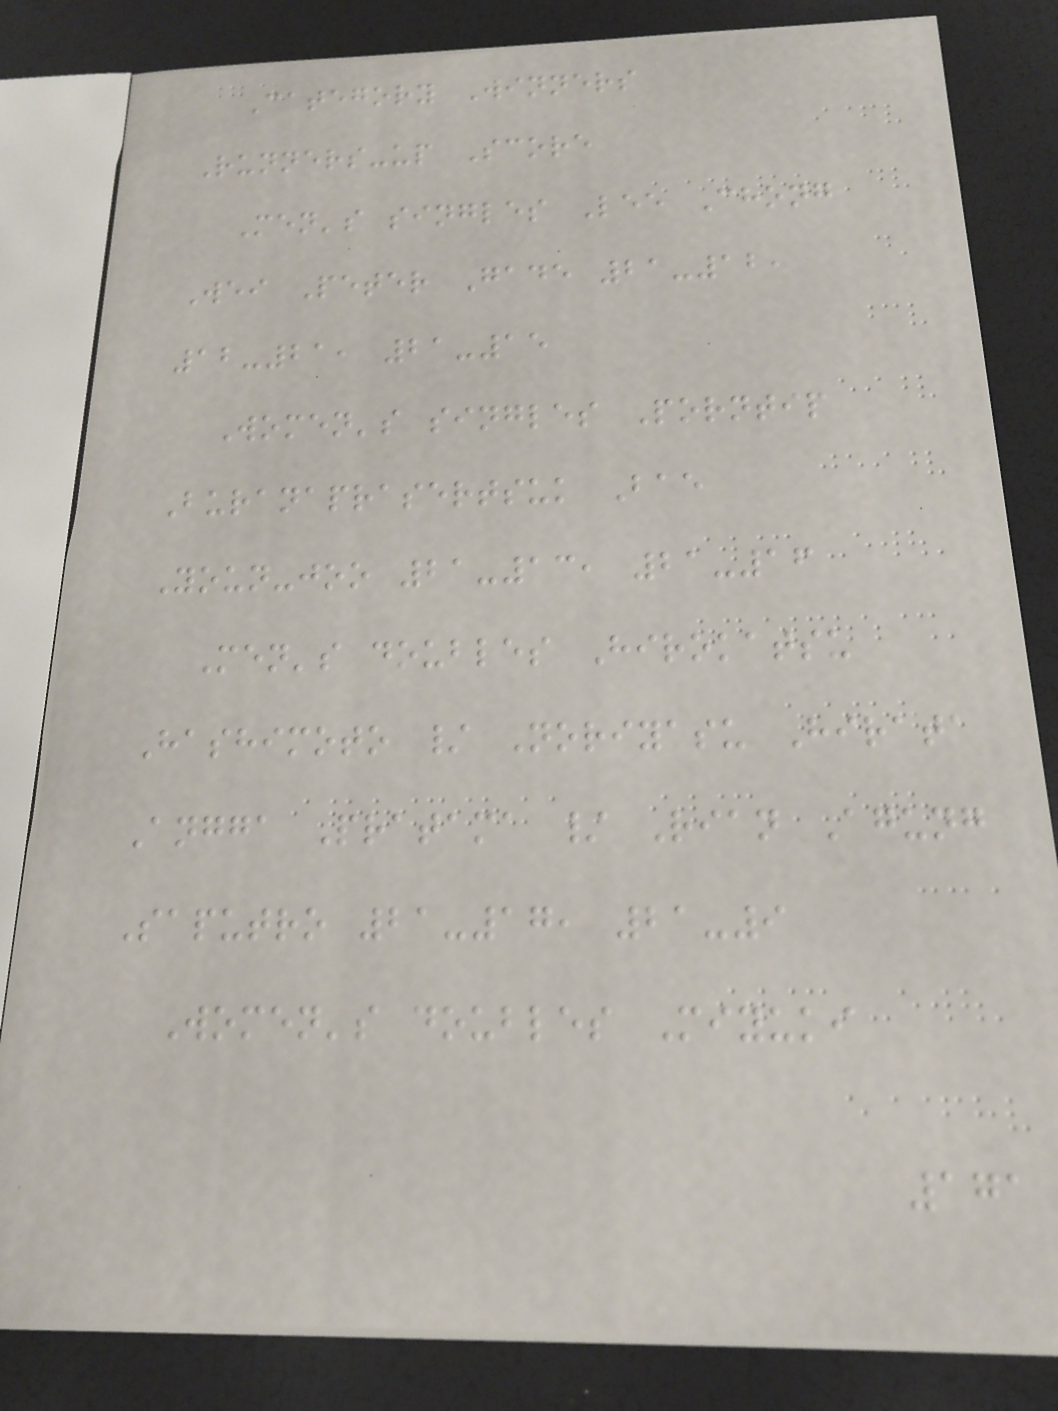Category Winners
Runners-up Score
Men's singles Lee Chong
Wei Peter Gade 21-12,
12-21, 21-15
Women's singles Porntip
Buranaprasertsuk Bae
Youn-joo 21-13, 21-16
Men's doubles Hirokatsu
Hashimoto / Noriyasu Hirata
Angga Pratama / Rian Agung
Saputro 21-17, 21-9
Women's doubles Miyuki
171
